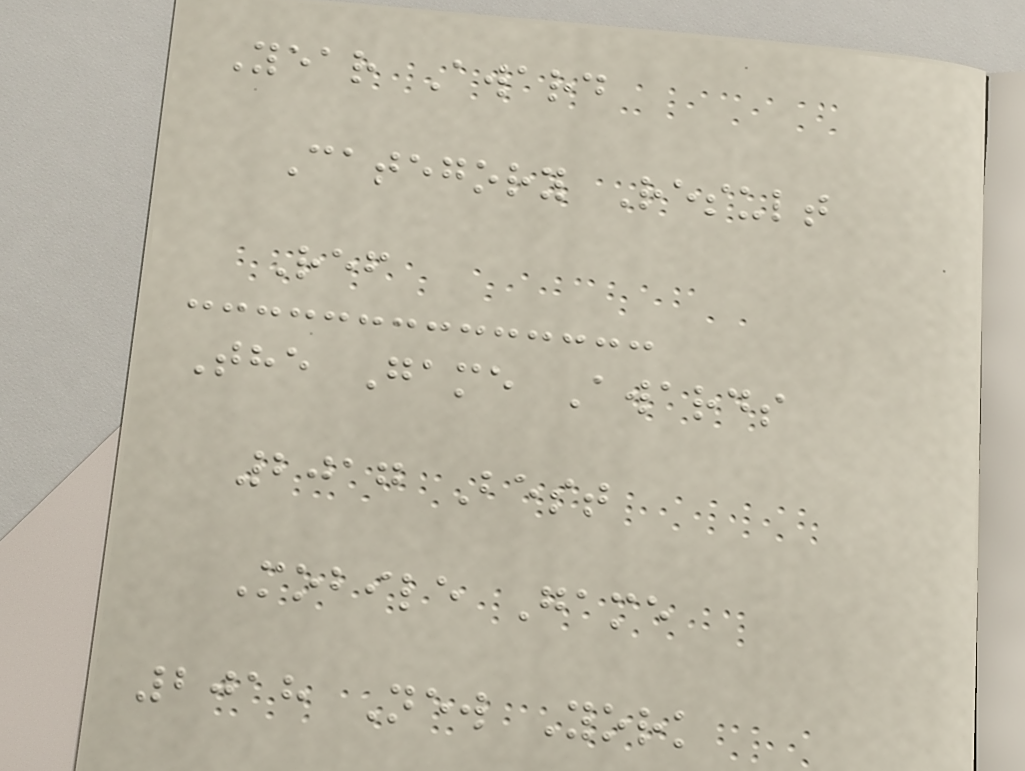Year Award
Category Result
Ref
The Game Awards
2017 Best
Mobile Game
2018 New York
